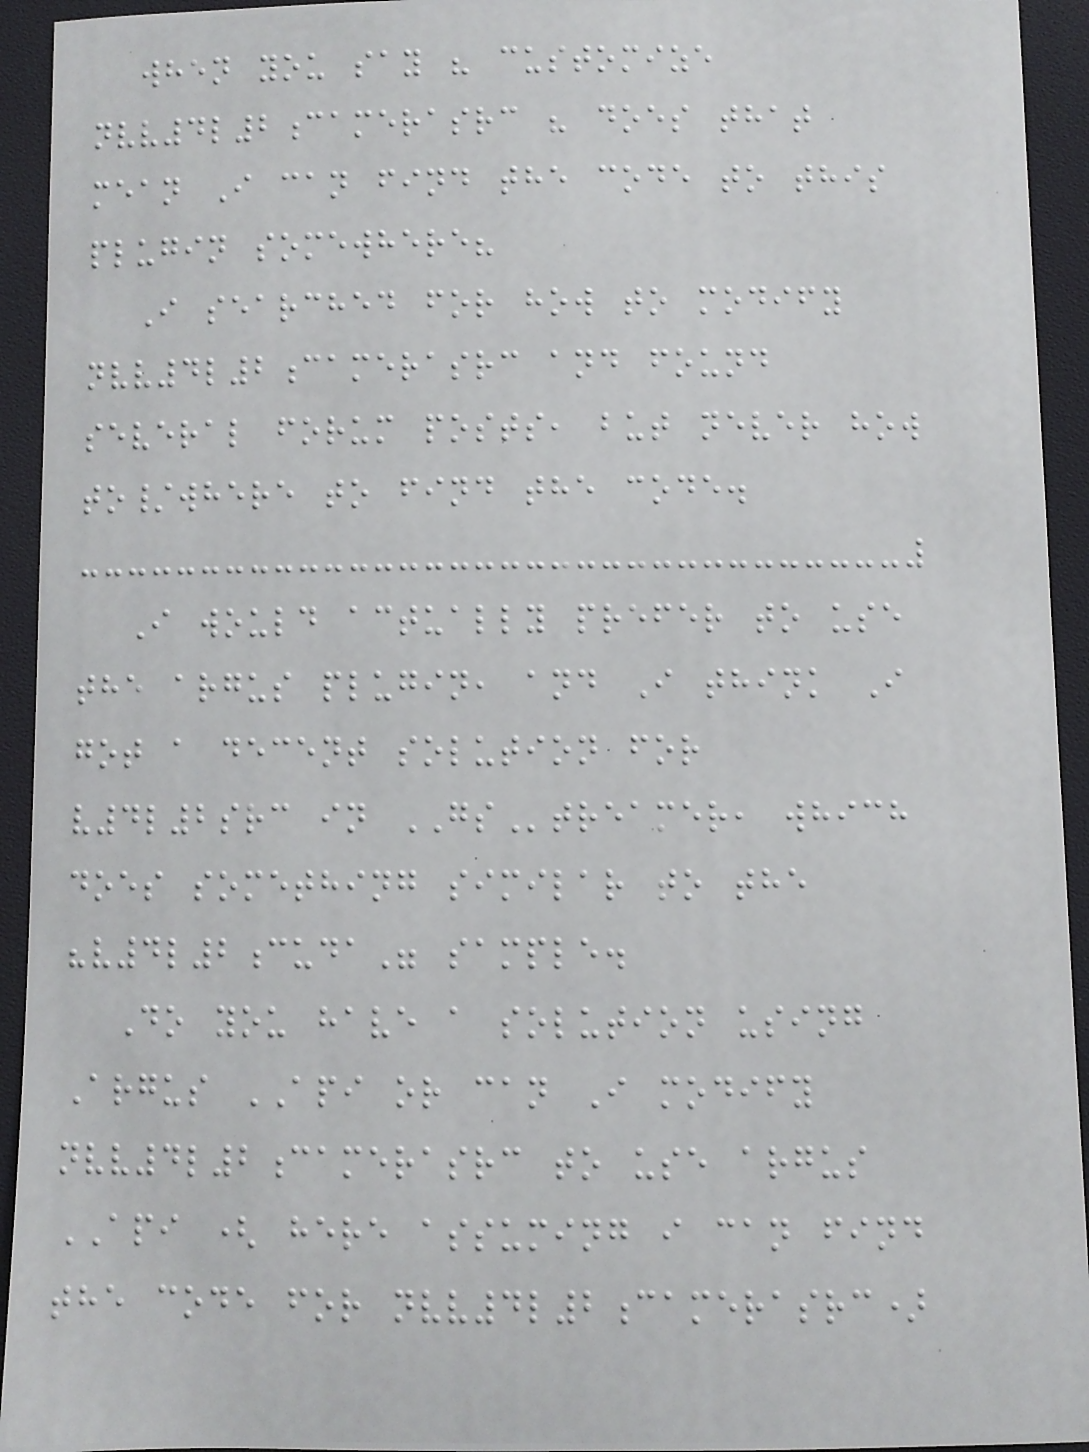when you say " customize
nvv4l2camerasrc " does that
mean I can find the code to this
plugin somewhere?
I searched for how to modify
nvv4l2camerasrc and found
several forum posts, but never how
to/where to find the code.
I would actually prefer to use
the argus plugin, and I think I
got a decent solution for
v4l2src in GStreamer, which
does something similar to the
"v4l2cuda" sample.
Do you have a solution using
Argus API or can I modify
nvv4l2camerasrc to use argus
API ( here assuming i can find
the code for nvv4l2camerasrc)
